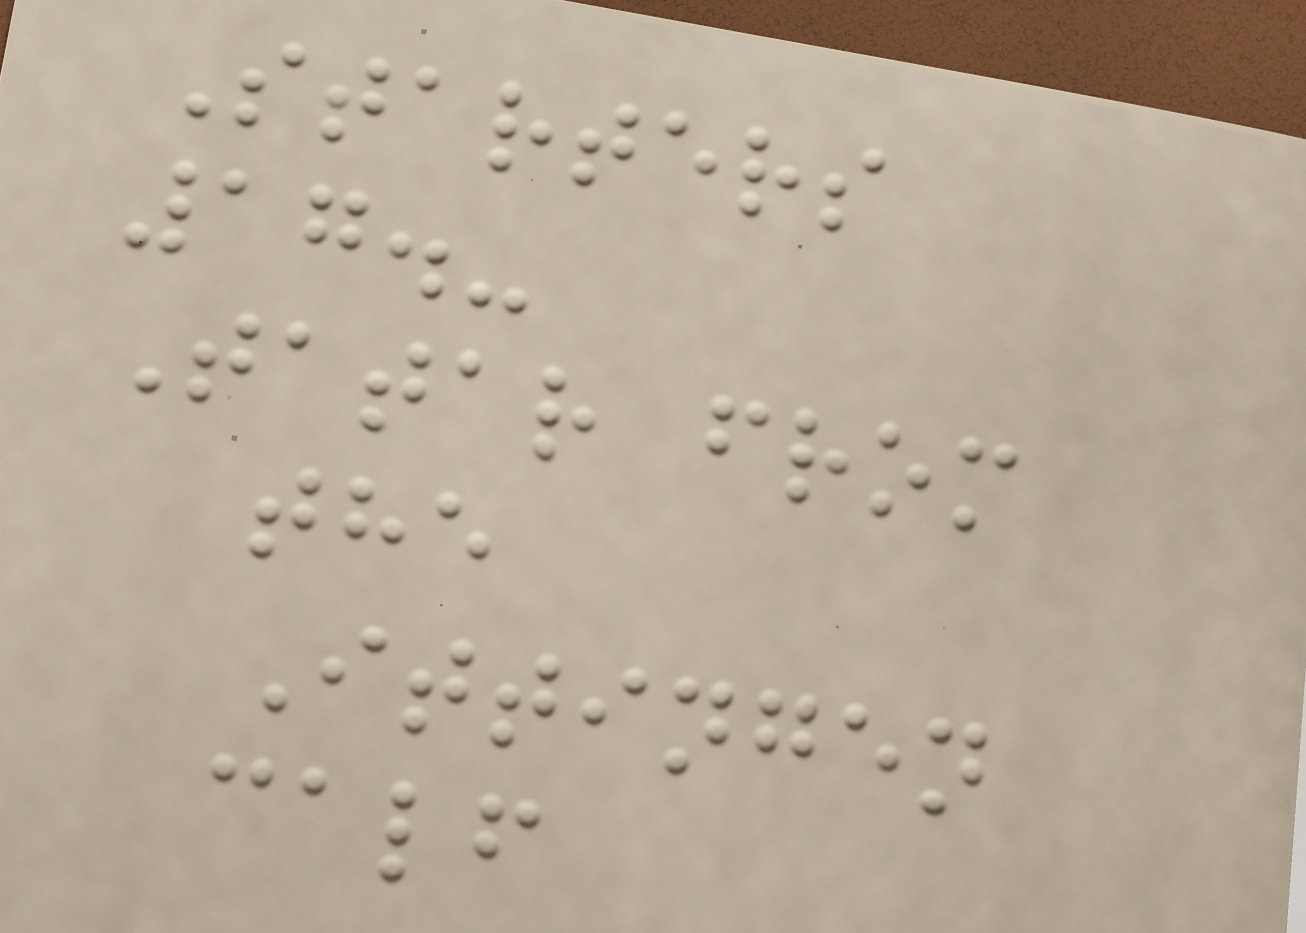Starters
17.-
Tatar from
the
Ittingen
calf
